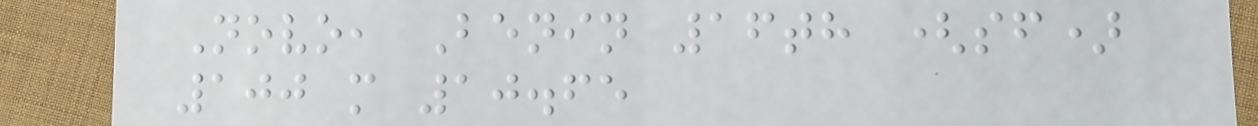Novo, Benin 16th (sf)
100 m 10.65
